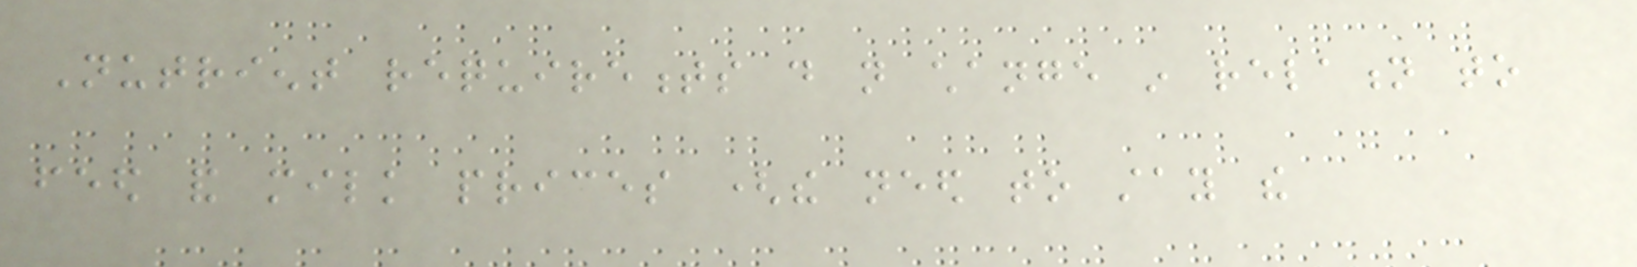Nutrient requirements do not change in relation to
feed and milk prices (the need to stay the
